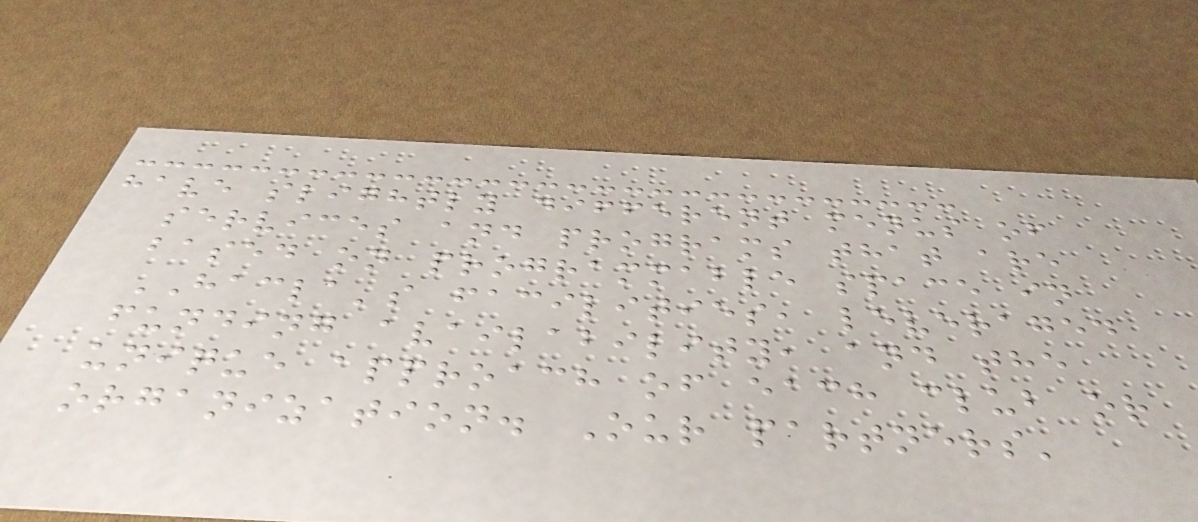have slightly different menus of
services and programs that are
based on programmable space in
HACLA's facilities, leveraged
funding availability, and the
unique approach of each club or
organization. Our partners'
